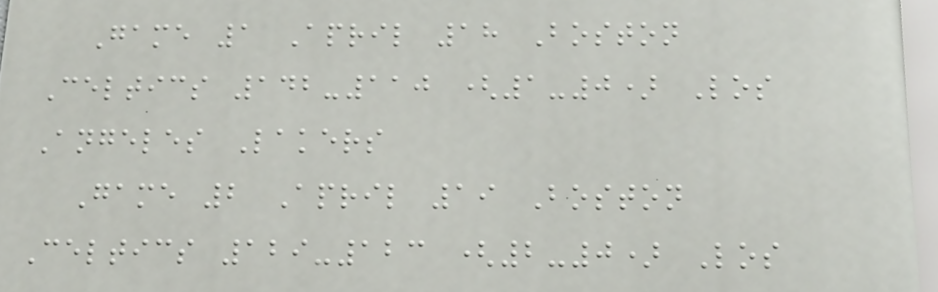Game 1 April 18 Boston
Celtics 142-110 (1-0) Los
Angeles Lakers
Game 2 April 19 Boston
Celtics 129-123 (2-0) Los
